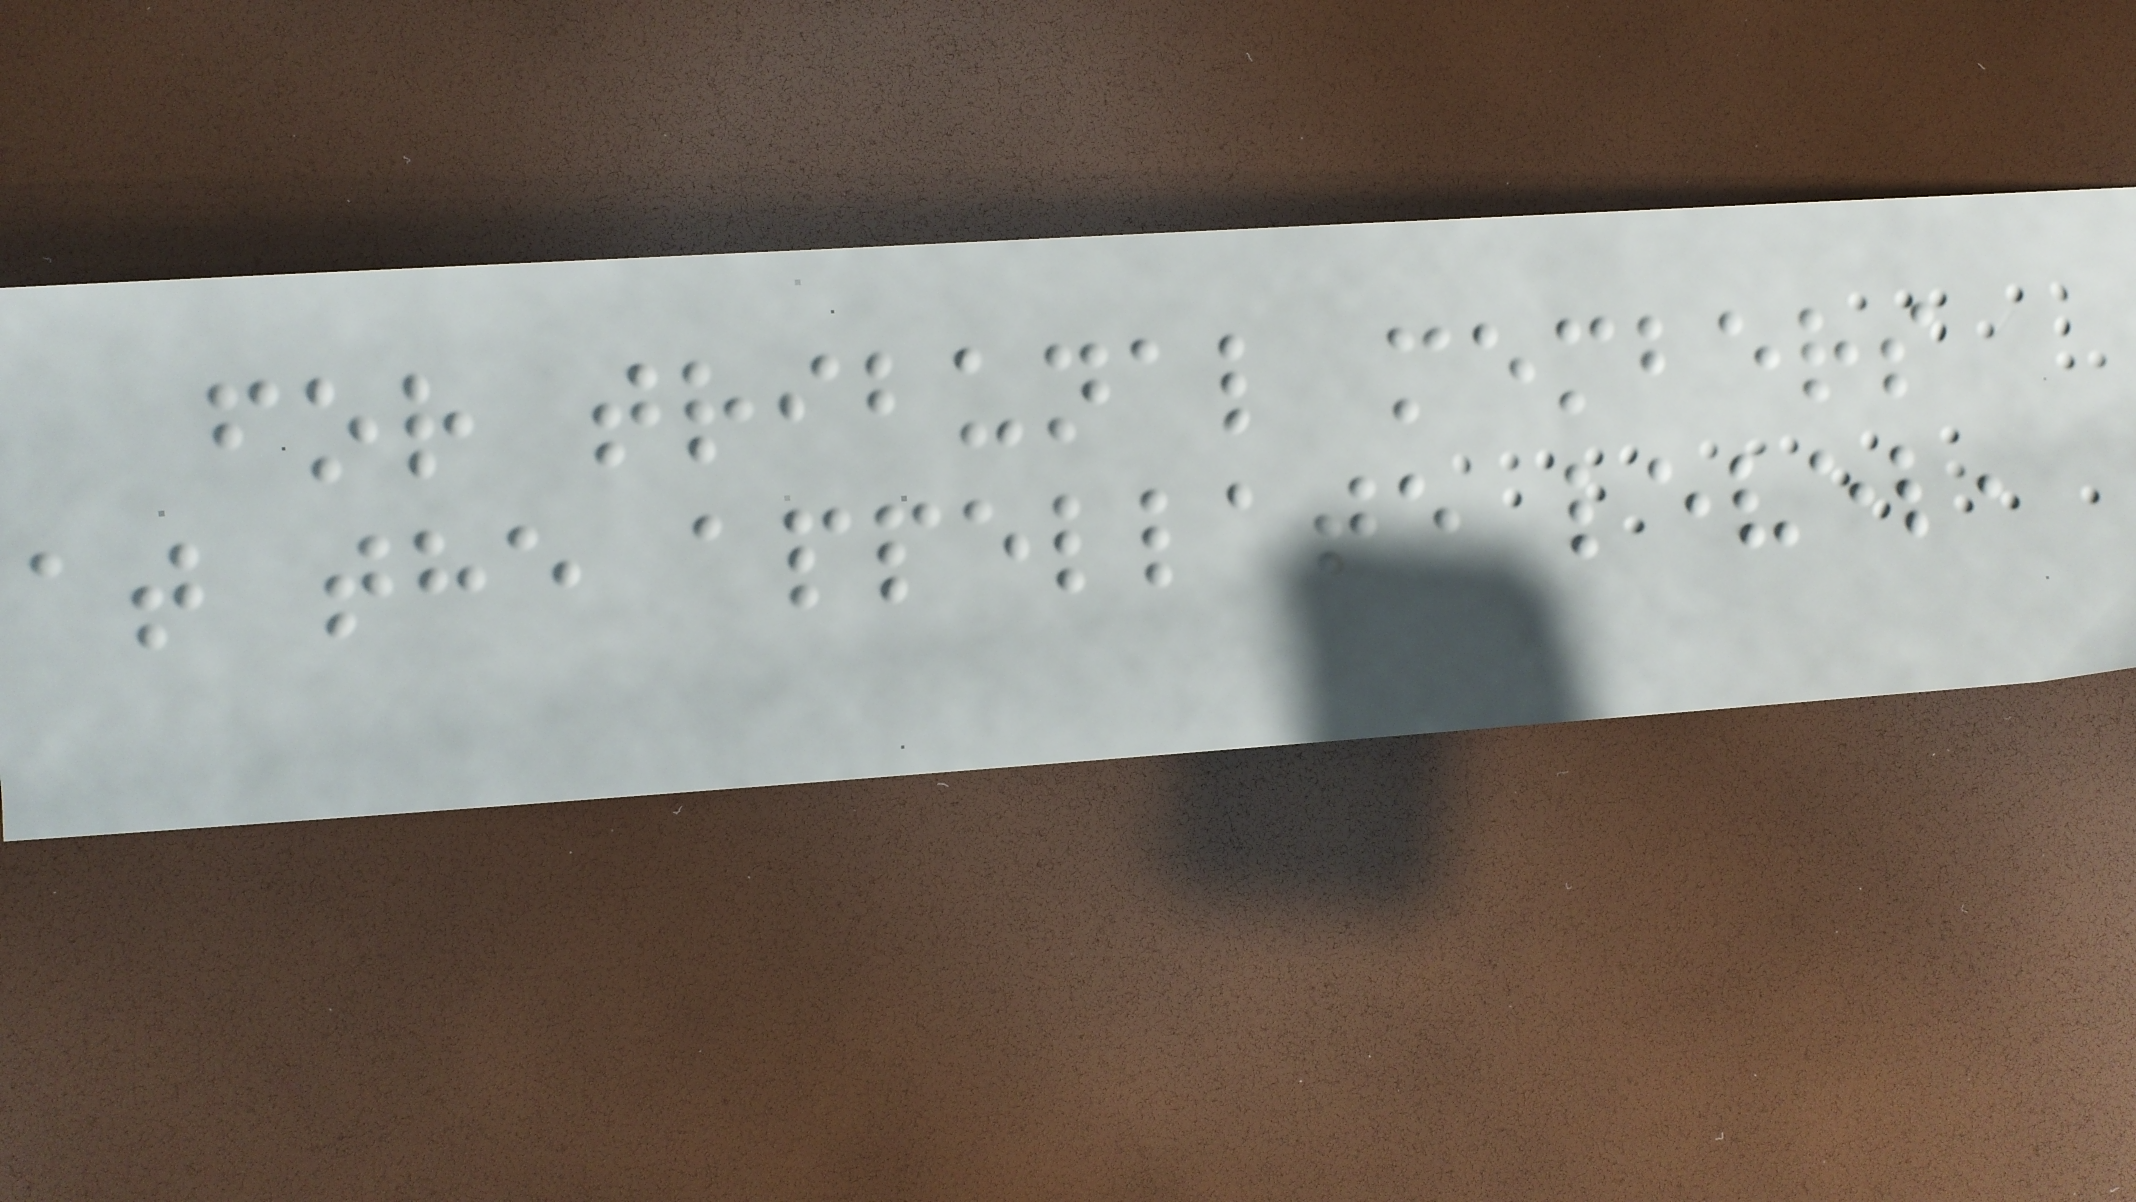for tribunal members
at the appellate level,
